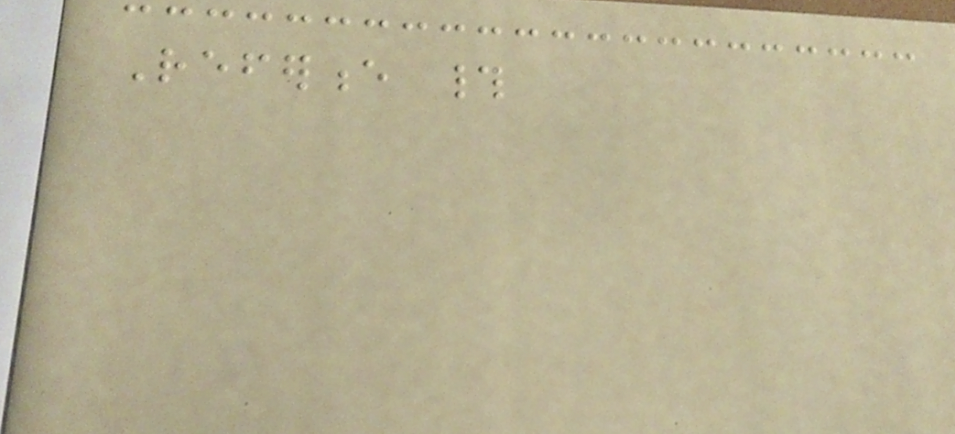Reference #
